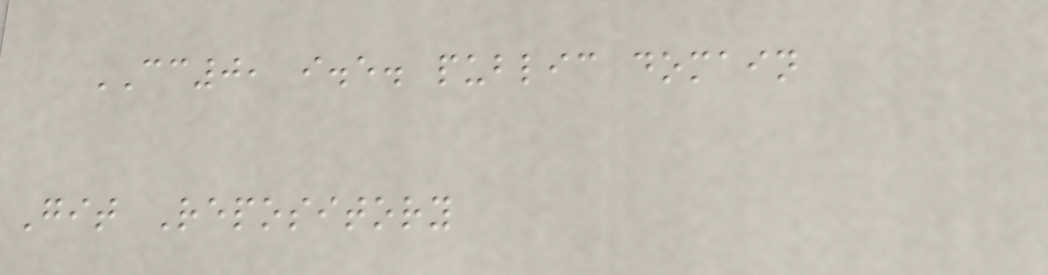CC0, i.e. public domain
Git Repository
